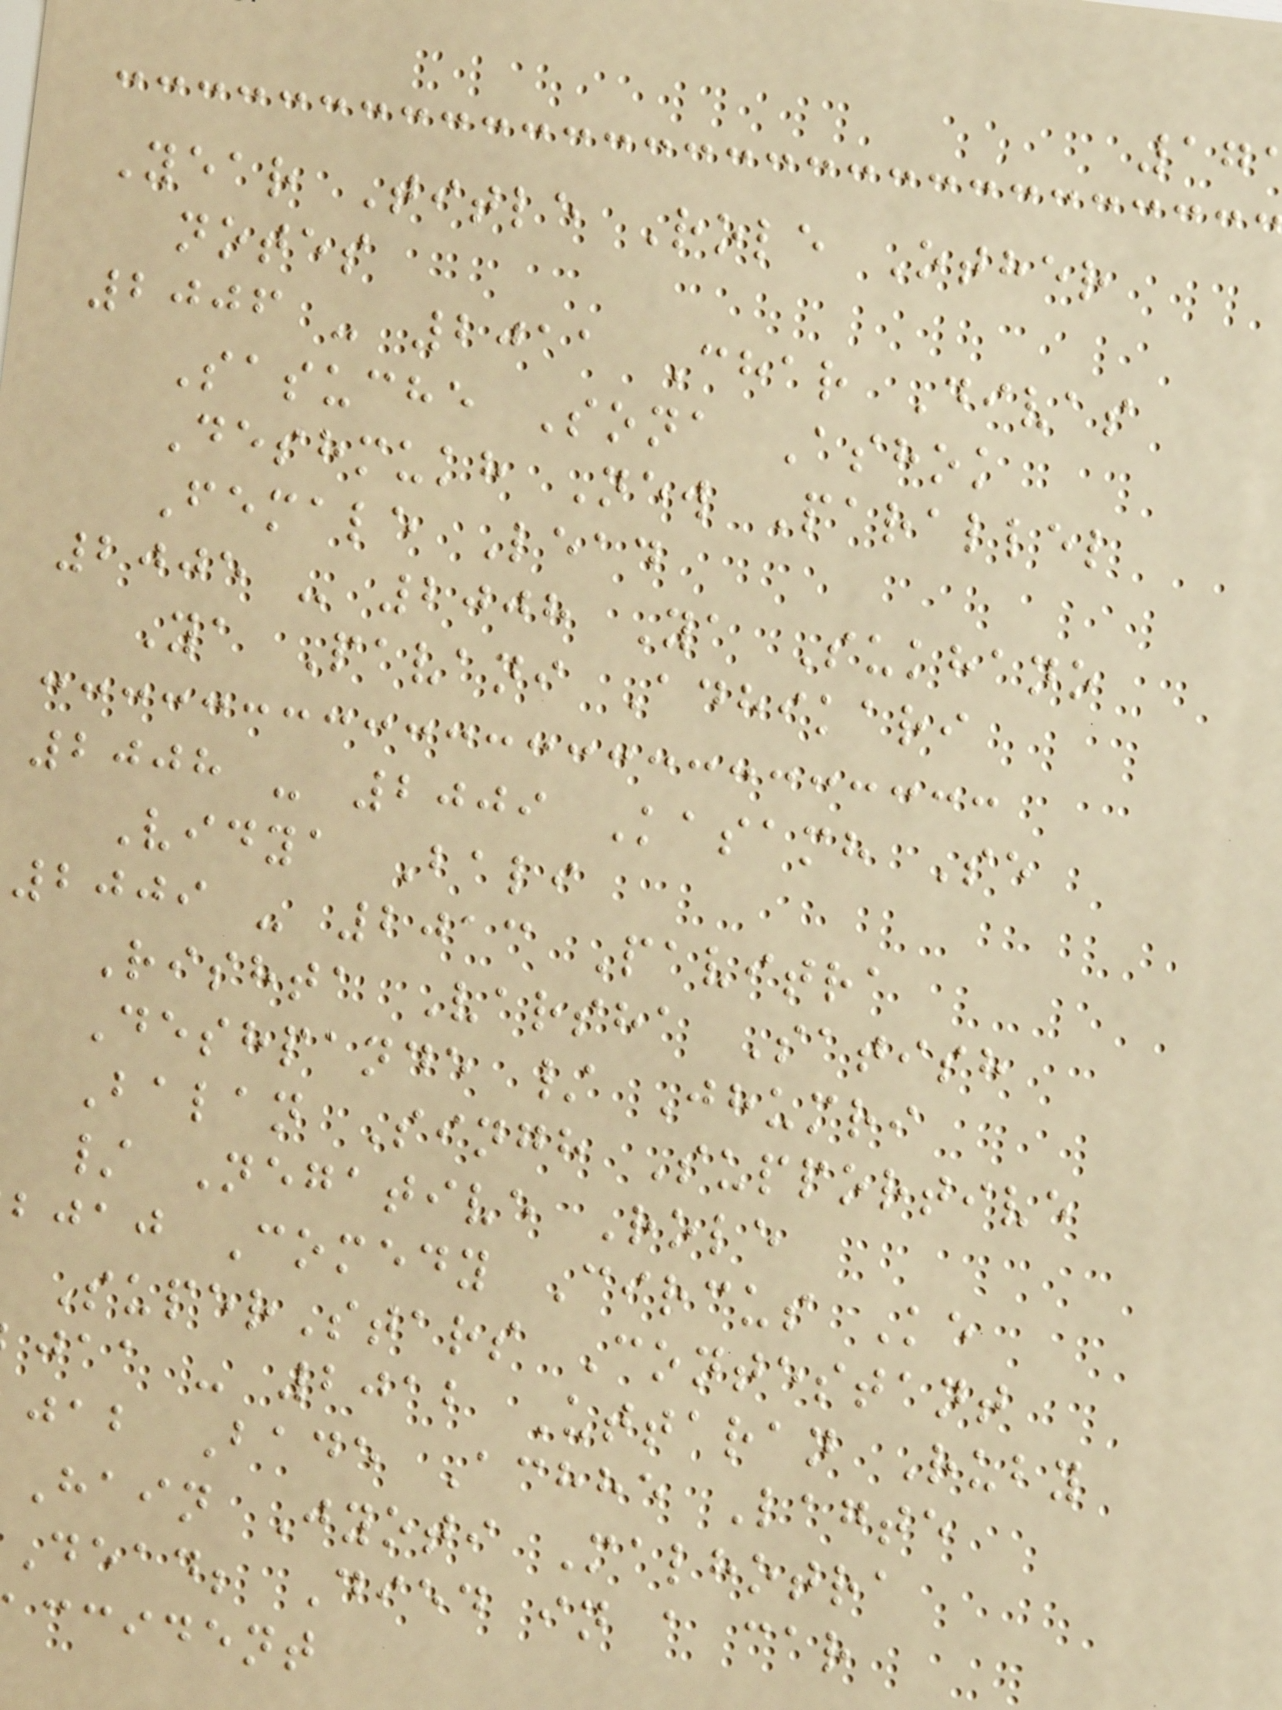Year Title Role Other
notes
2006 - 2011 Char Divas
Sasuche Sona Ashok
Deshmukh New Parallel
Female Lead
2005 - 2008 Ya Sukhano
Ya Pavani Adhikari
2008 - 2009 Kasamh Se
Vidya Bali
2009 - 2013 Pavitra
Rishta Varsha Satish
Deshpande / Jhumri
Balan Singh Supportive
/ Negative Role
bjaj Comedy Circus Ke
SuperStars Contestant
jaa - 2012 Uttaran Ruby
jab Bade Achhe Lagte
Hain Jyoti Malhotra
Dead; Died in a car
ccident
